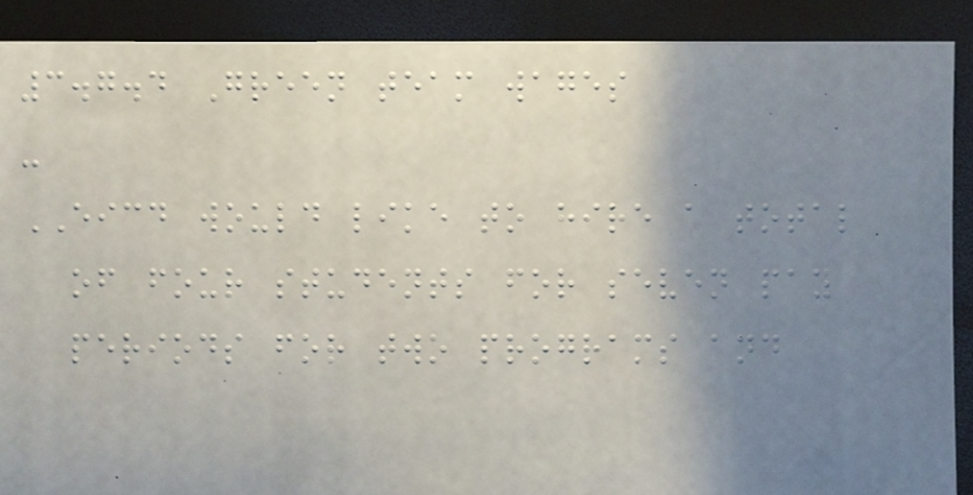3.7.4 Green team wages
-
EICD would like to hire a total
of four students for seven pay
periods for two programs and
